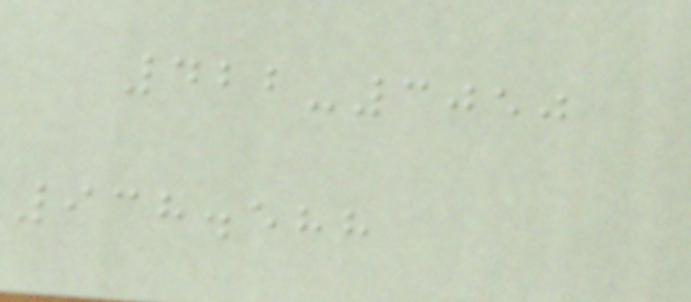422-3050
938.588
